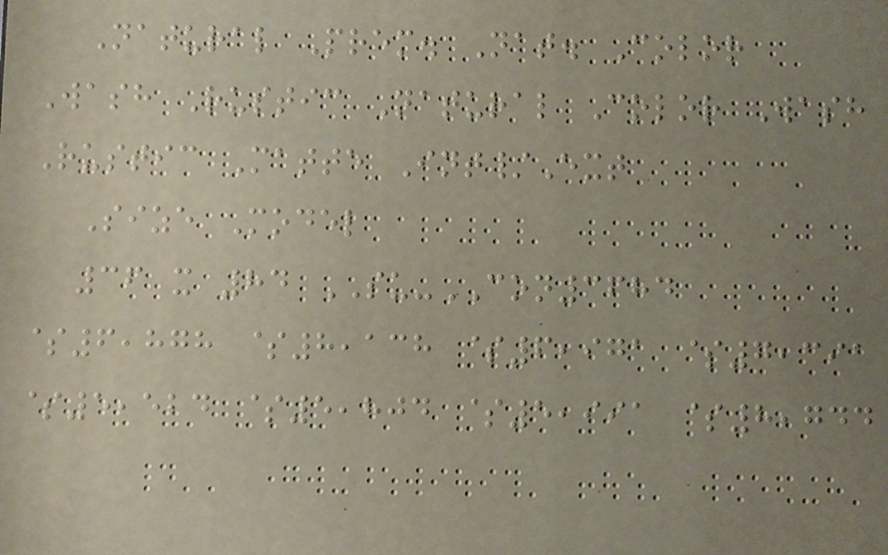Natural Prem. Nat. Color
Wash Rustic Natural Color Wash
Rustic Matte Int/Ext
Size Model
36 x 84 SU-CON3684
$6,878 $8,138 $6,971 $7,391
$5,524 $5,804 $5,991 $8,744
